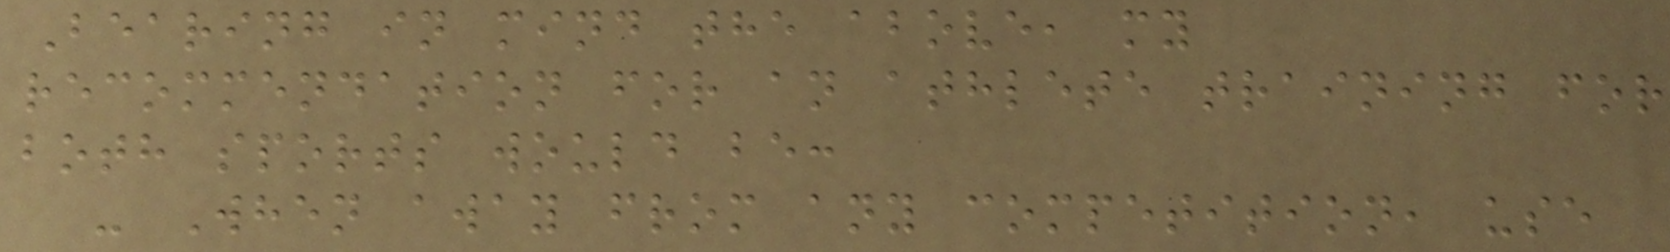Bearing in mind the above, my
recommendation for an athlete training for
both sports would be:
- When away from any competition, use
